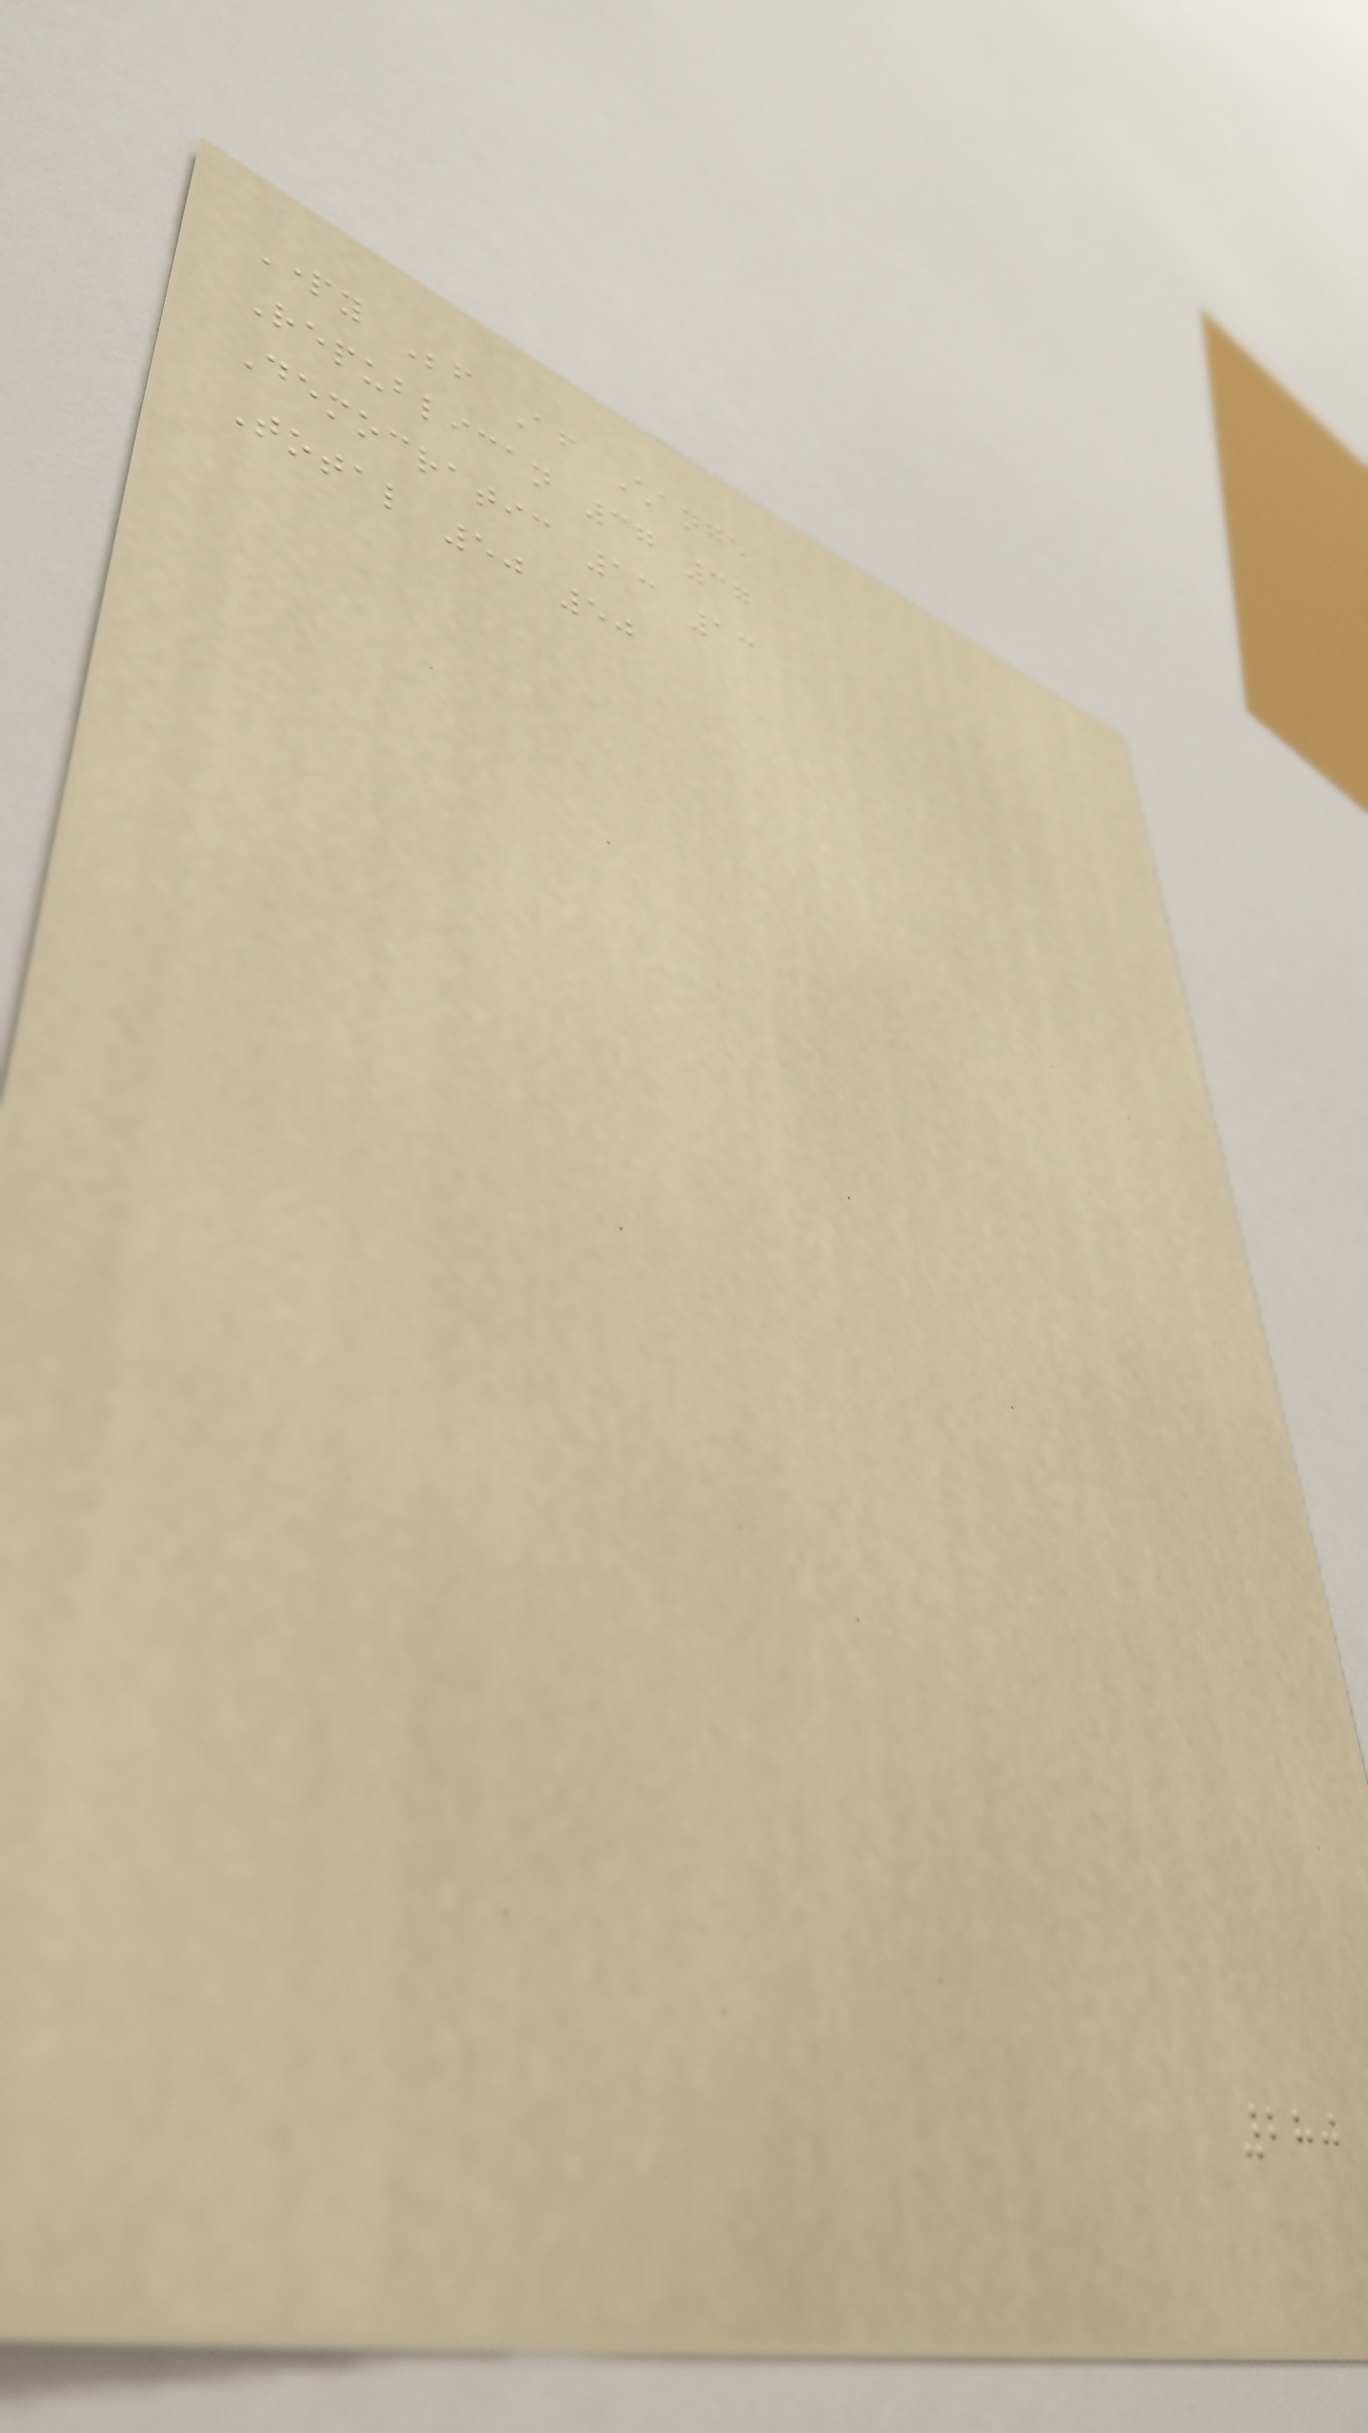Party Before After Change
Republican 37 37
Democratic 13 13
Total 50 50
280
